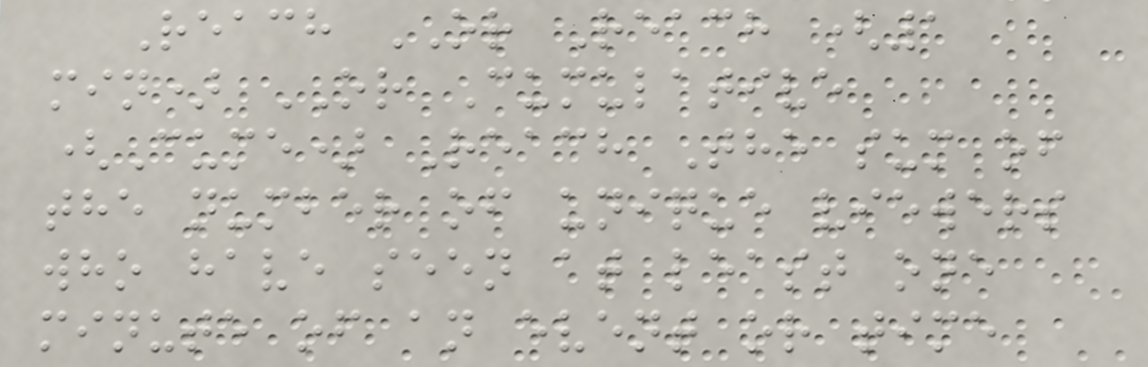Reach OR Reach (1
min) OR Cumulative
(Cume) Reach The sum of
the number of unique viewers
who have seen at least one
minute of an event or time
